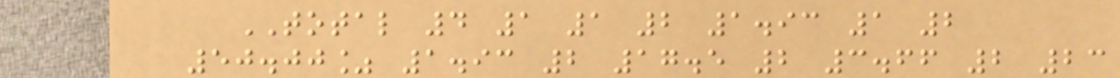TOTAL 4 1 1 2 1.93 1 2
50.00% 1.93 2 17.5 2 3.66 2 23
